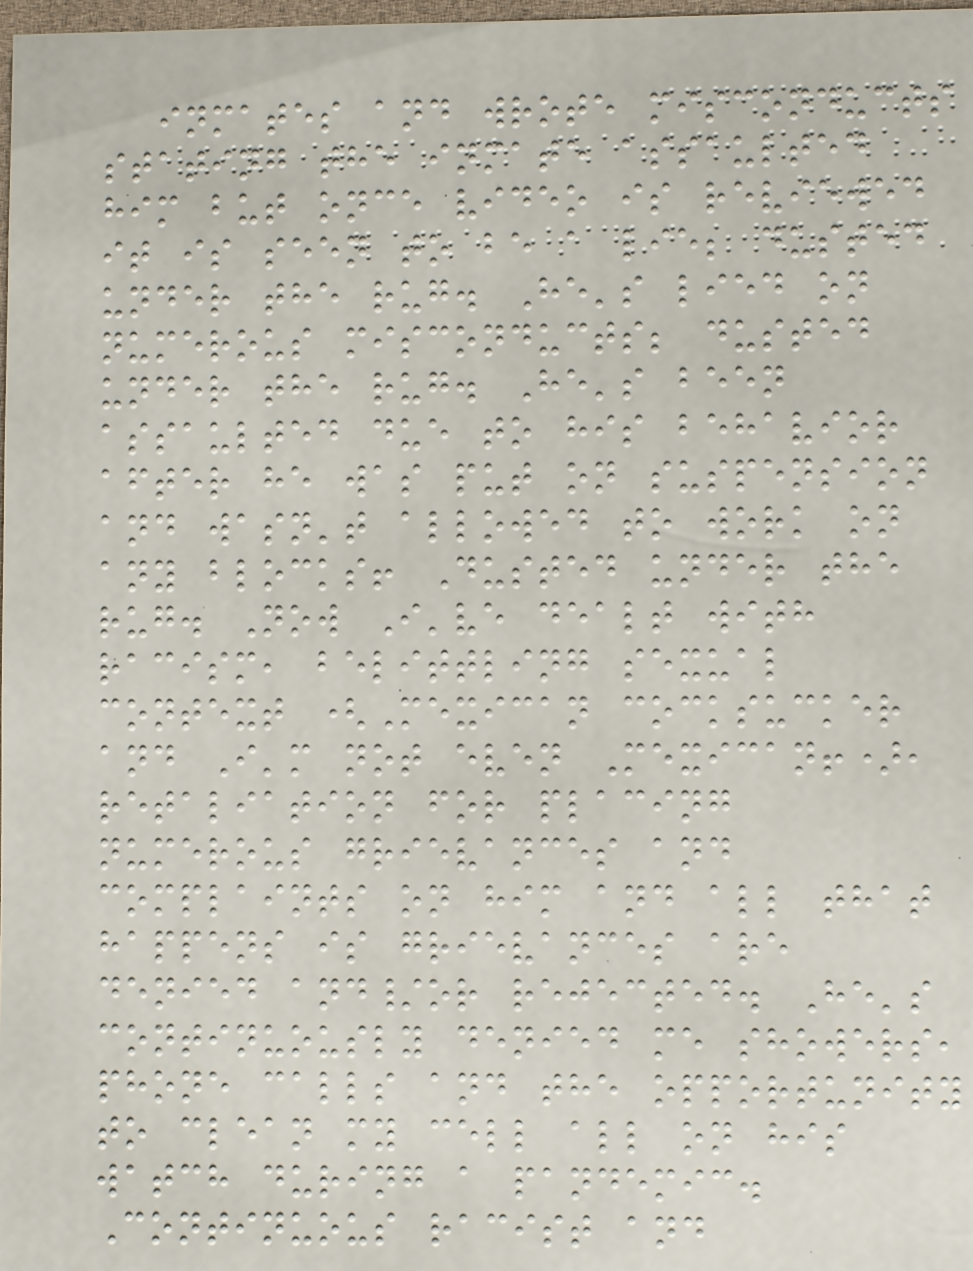inmates and wrote misconducts
stating the inmate assaulted
him but once video is reviewed
it is seen to be a lie; dusted
under the rug. He's lied on
numerous misconducts; dusted
under the rug. He's been
assaulted due to his behavior
after he was put on suspension
and wasn't allowed to work on
any blocks! Dusted under the
rug. Now I've dealt with
racism, belittling sexual
context (Mexican cocksucker
and I'm not even Mexican!),
retaliation for placing
numerous grievances and
complaints on him and all that
happens is grievances are
denied and/or rejected. He's
continuously denied me showers,
phone calls and the opportunity
to clean my cell all on his
watch during a pandemic.
Continuous racist and
